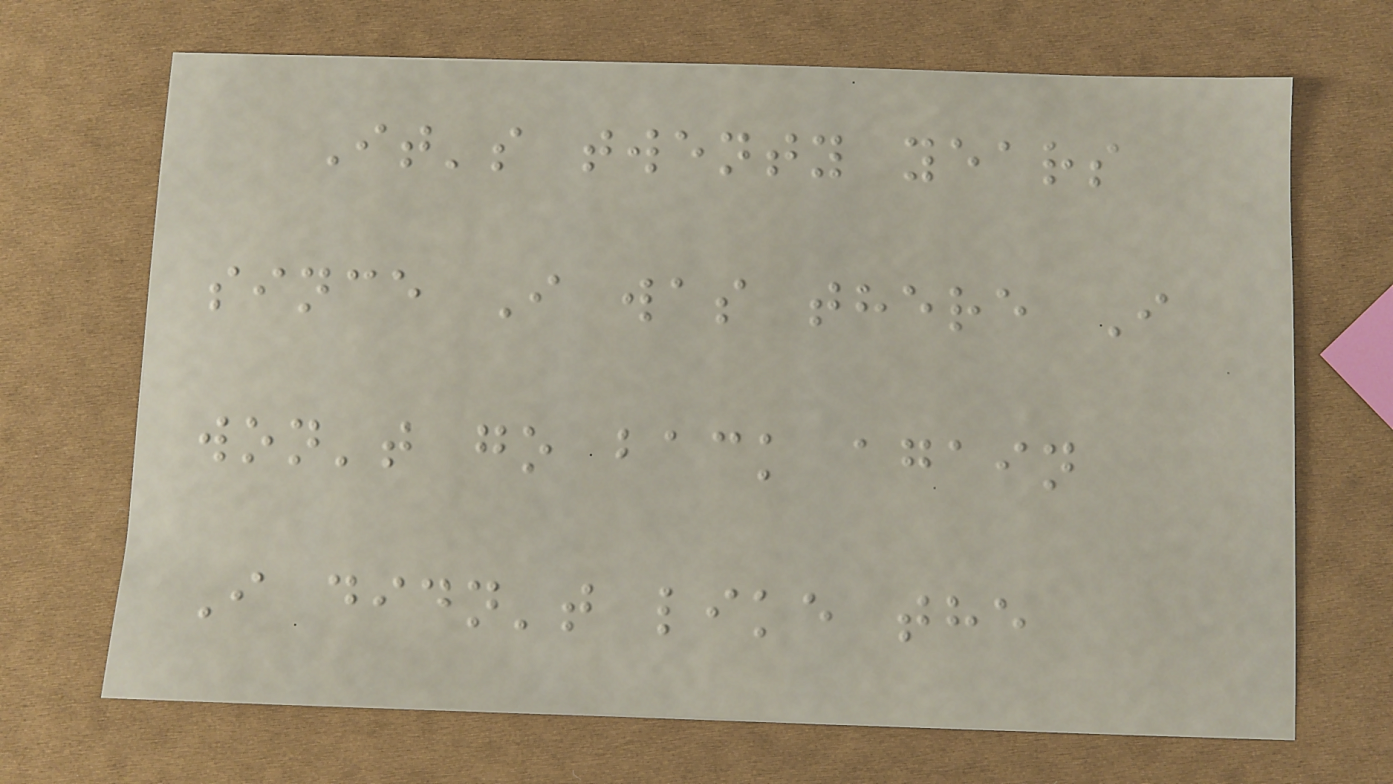It's twenty years
since I was there I
won't go back again
I didn't like the
